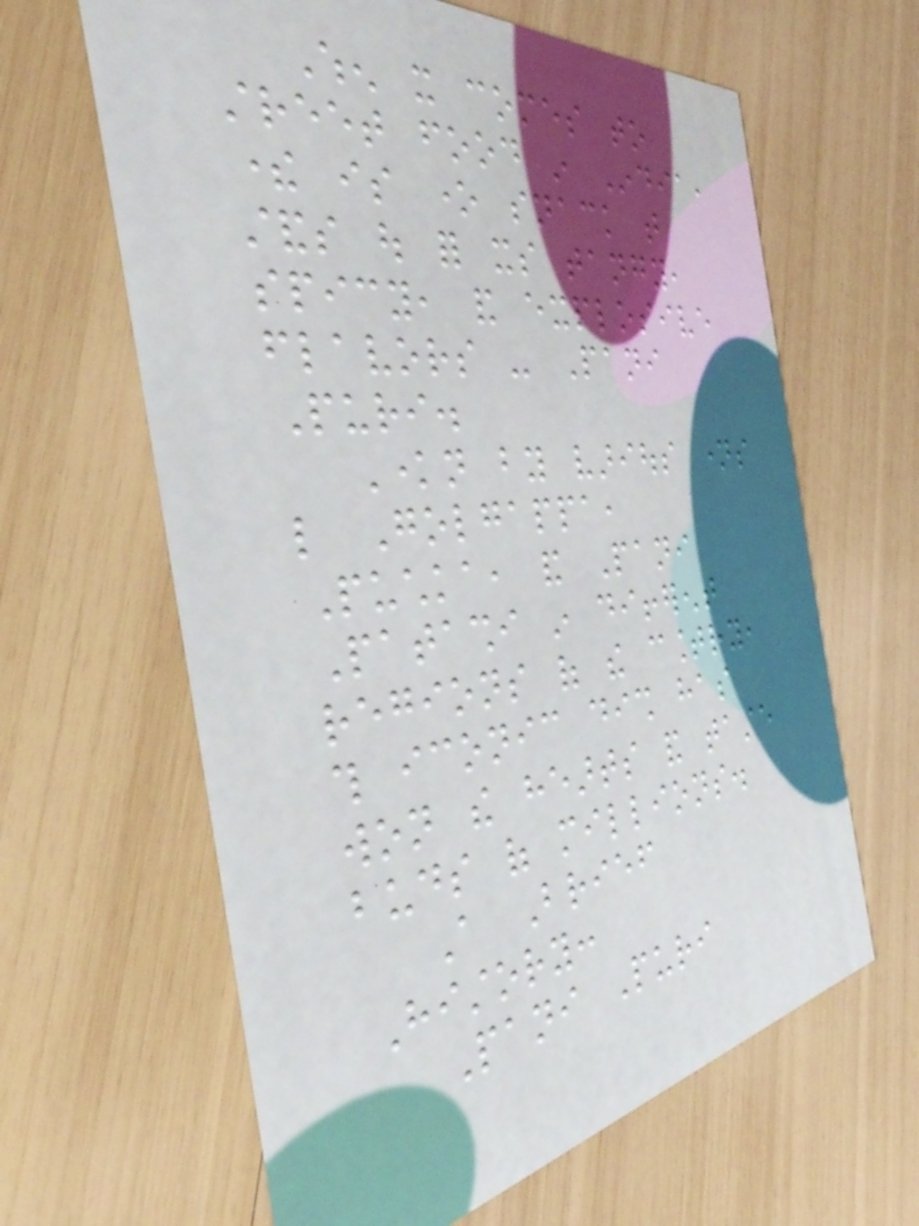When it comes to
street food in India,
there is one snack that
stands out for its tangy,
spicy, and explosive
flavors - Pani
Puri.
Known by various names
like Golgappa,
Puchka, and Pani
Patashi in different
regions of the country,
this iconic dish has
won the hearts and taste
buds of millions.
A Brief
History:
Pani Puri
